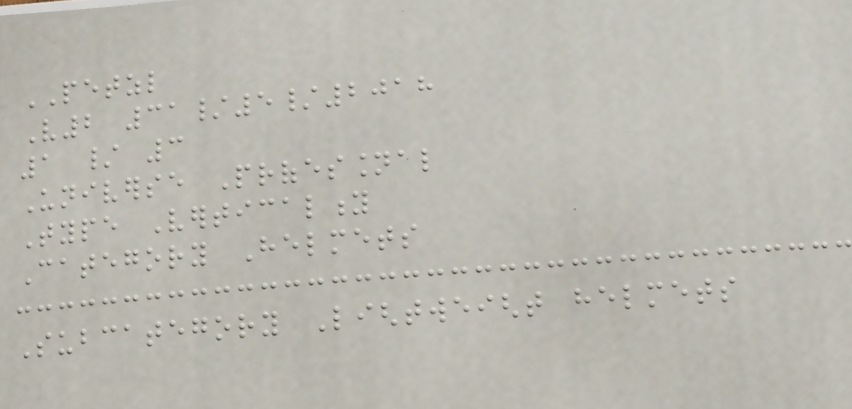PETZL
V2 31/5/2018
1 / 3
Universe Professional
Type Verticality
Category Helmets
Subcategory Lightweight helmets
